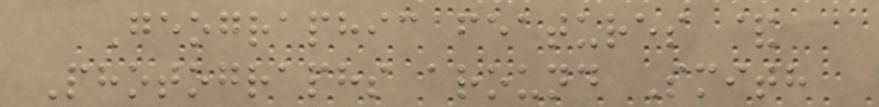Geographic features &
Photographs around Smith
